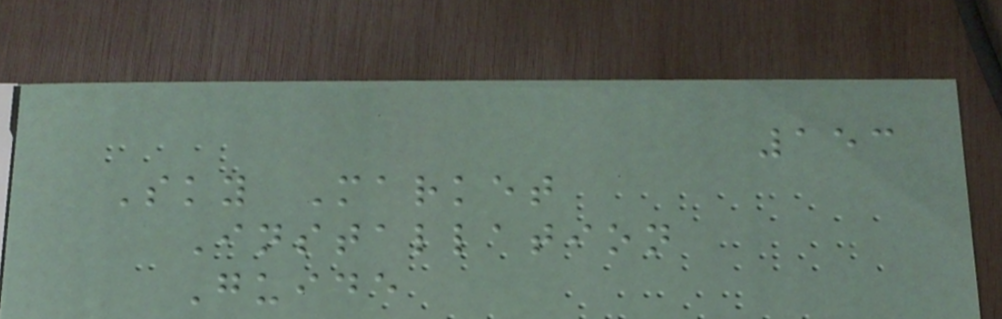153
Sky Market
Installation
Guide
